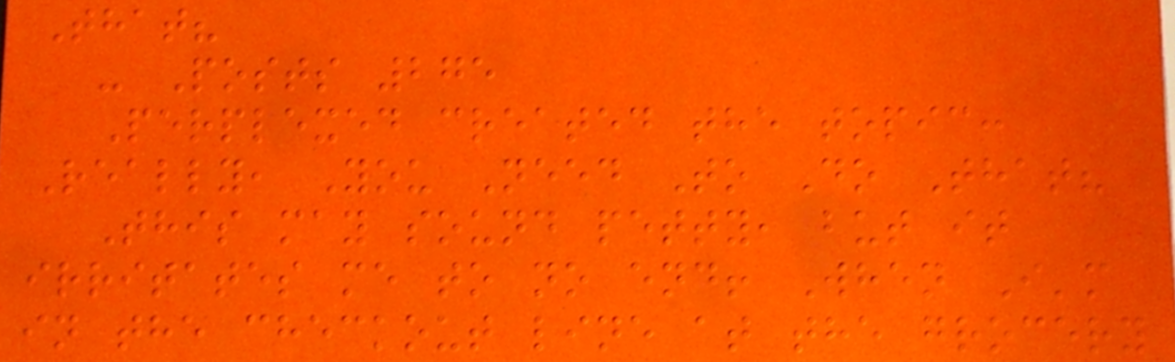That?
- Posts 275
Perplexed created the topic:
Really, You Need To Do That?
This may sound petty, but it
irritates me to no end! When I'm
in the checkout line at the grocery
